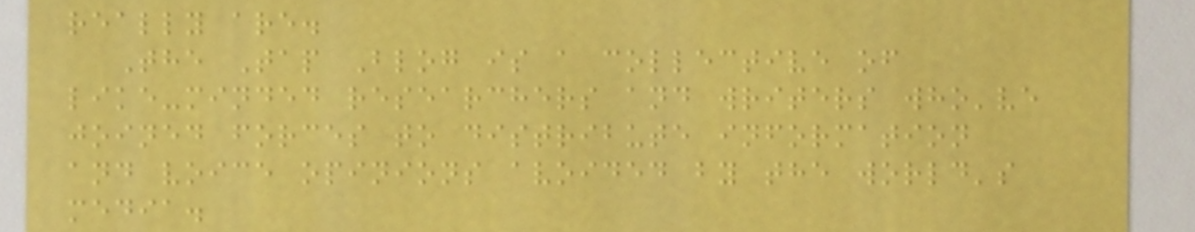really are.
The Tap Blog is a collective of
like-minded researchers and writers who've
joined forces to distribute information
and voice opinions avoided by the world's
media.
